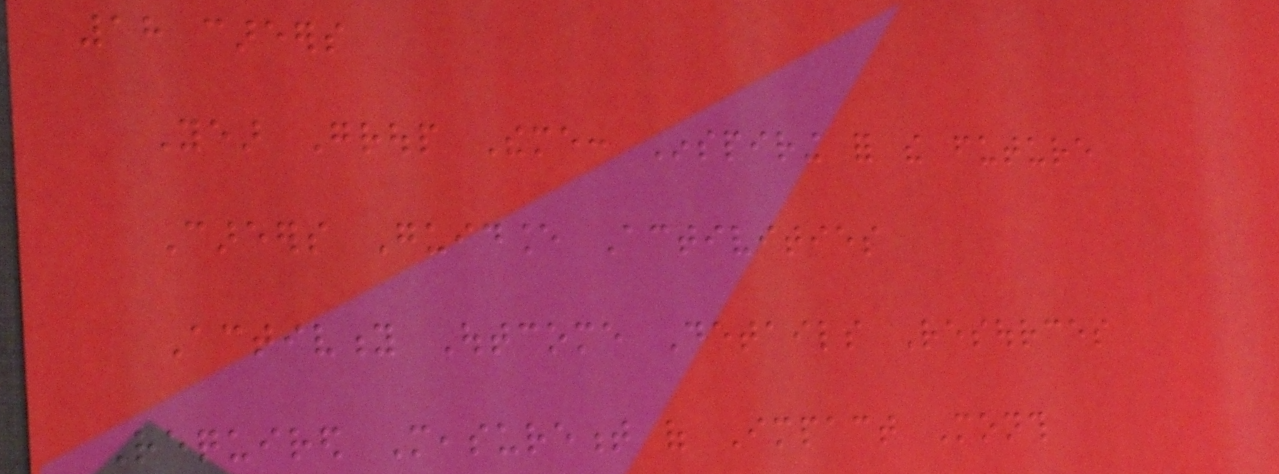18 careers
Year Group Theme: Inspiring for the future
Careers Guidance Activities
Activity Outcome Details Resources
Required Measurement of Impact Month
